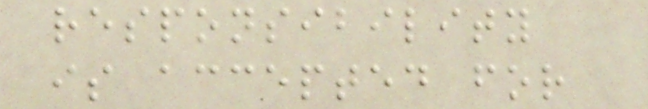responsibility
is accepted for
